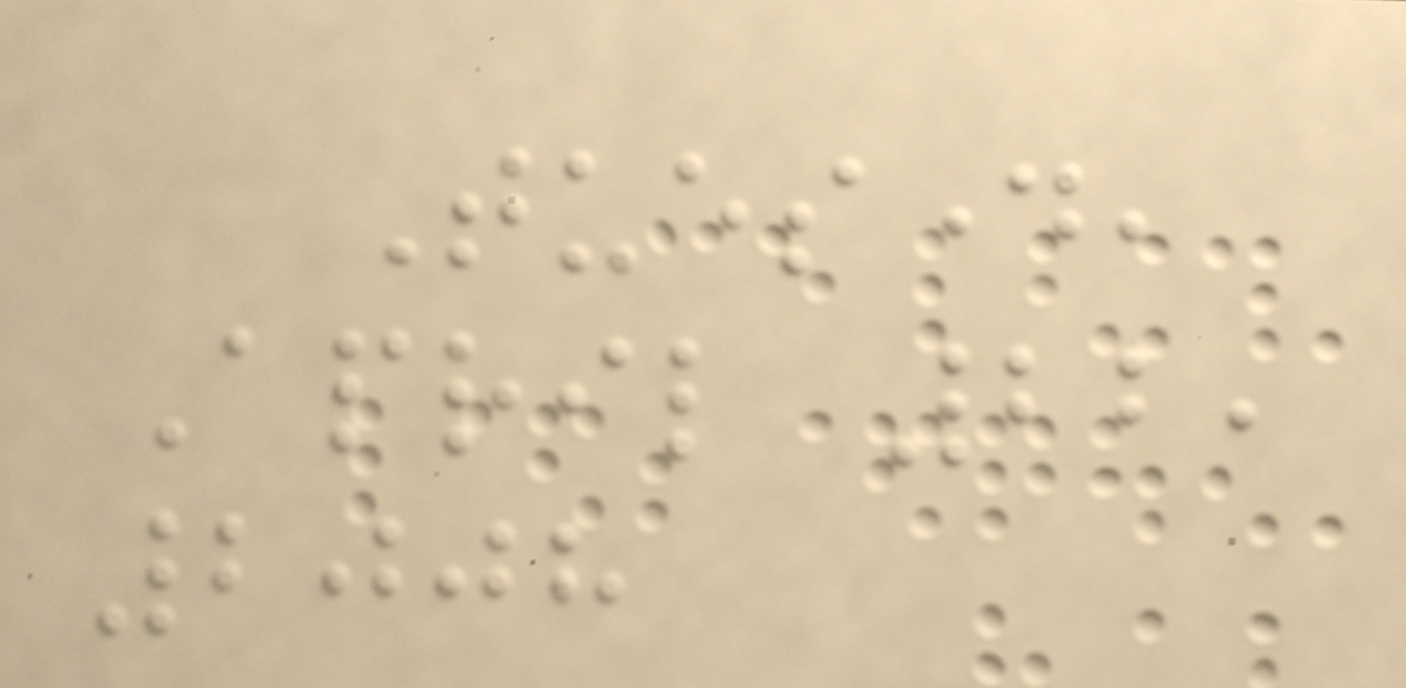Tuesday,
April 22,
2008
